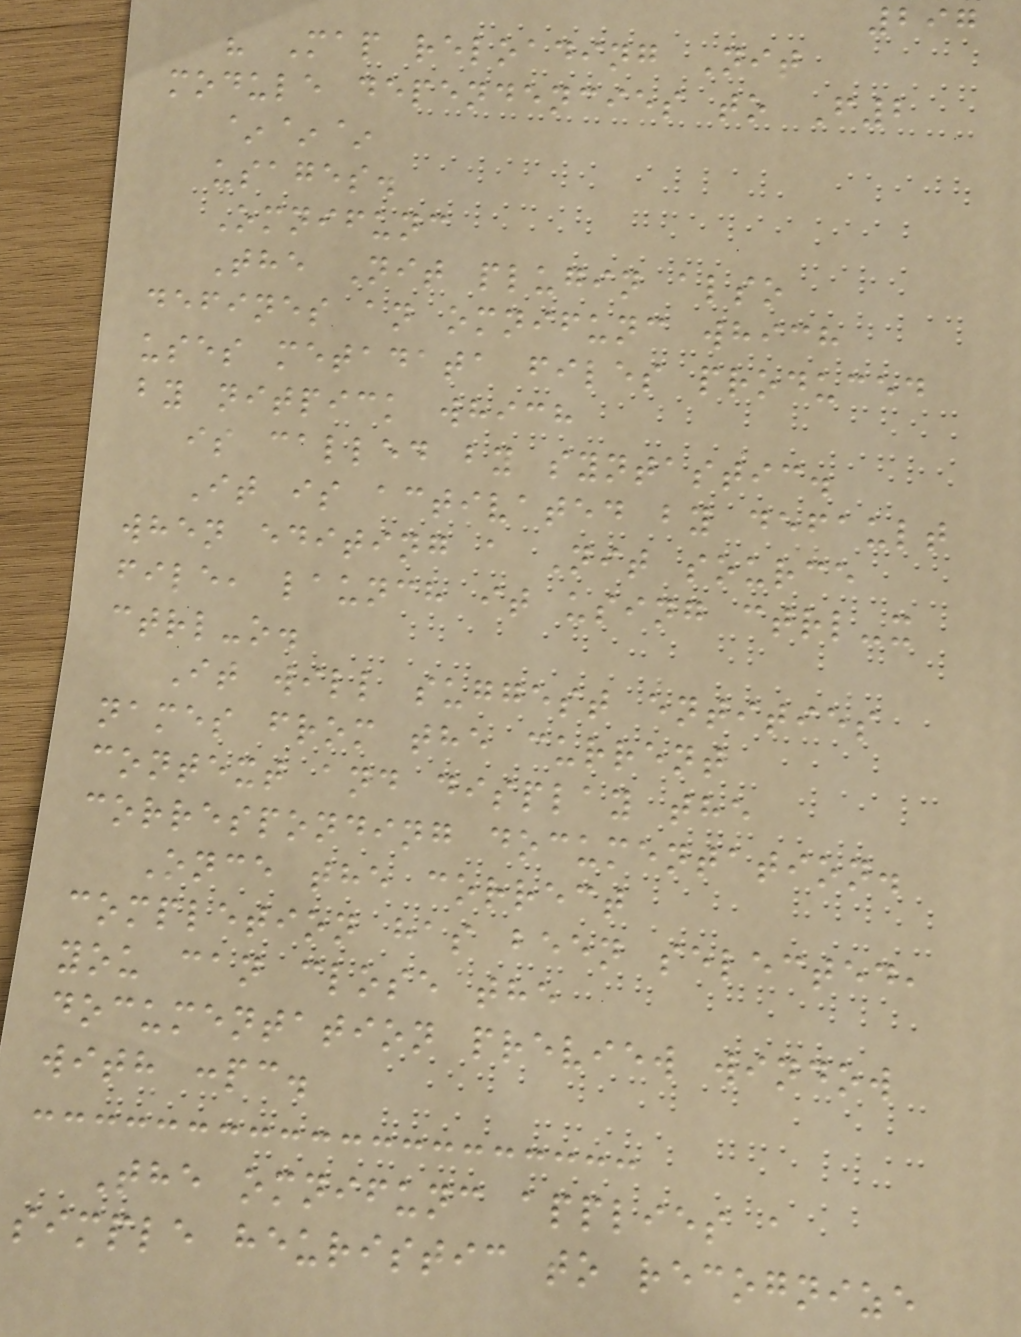297
" Map reloading Nit
module dependencies to F2
~~~
usages.
Omnifunc
The Nit plugin also
defines an omnifunc which
uses metadata files produced
by nitpick which
is called by syntastic.
It is activated by default
when editing a Nit source
file, launch it using ctrl-x
ctrl-o.
It will suggest entities
names from the current
context and display the
corresponding documentation.
Once the correct
completion has been selected,
you can close the
documentation preview window
with :pc.
The omnifunc applies a
simple heuristic to recognize
